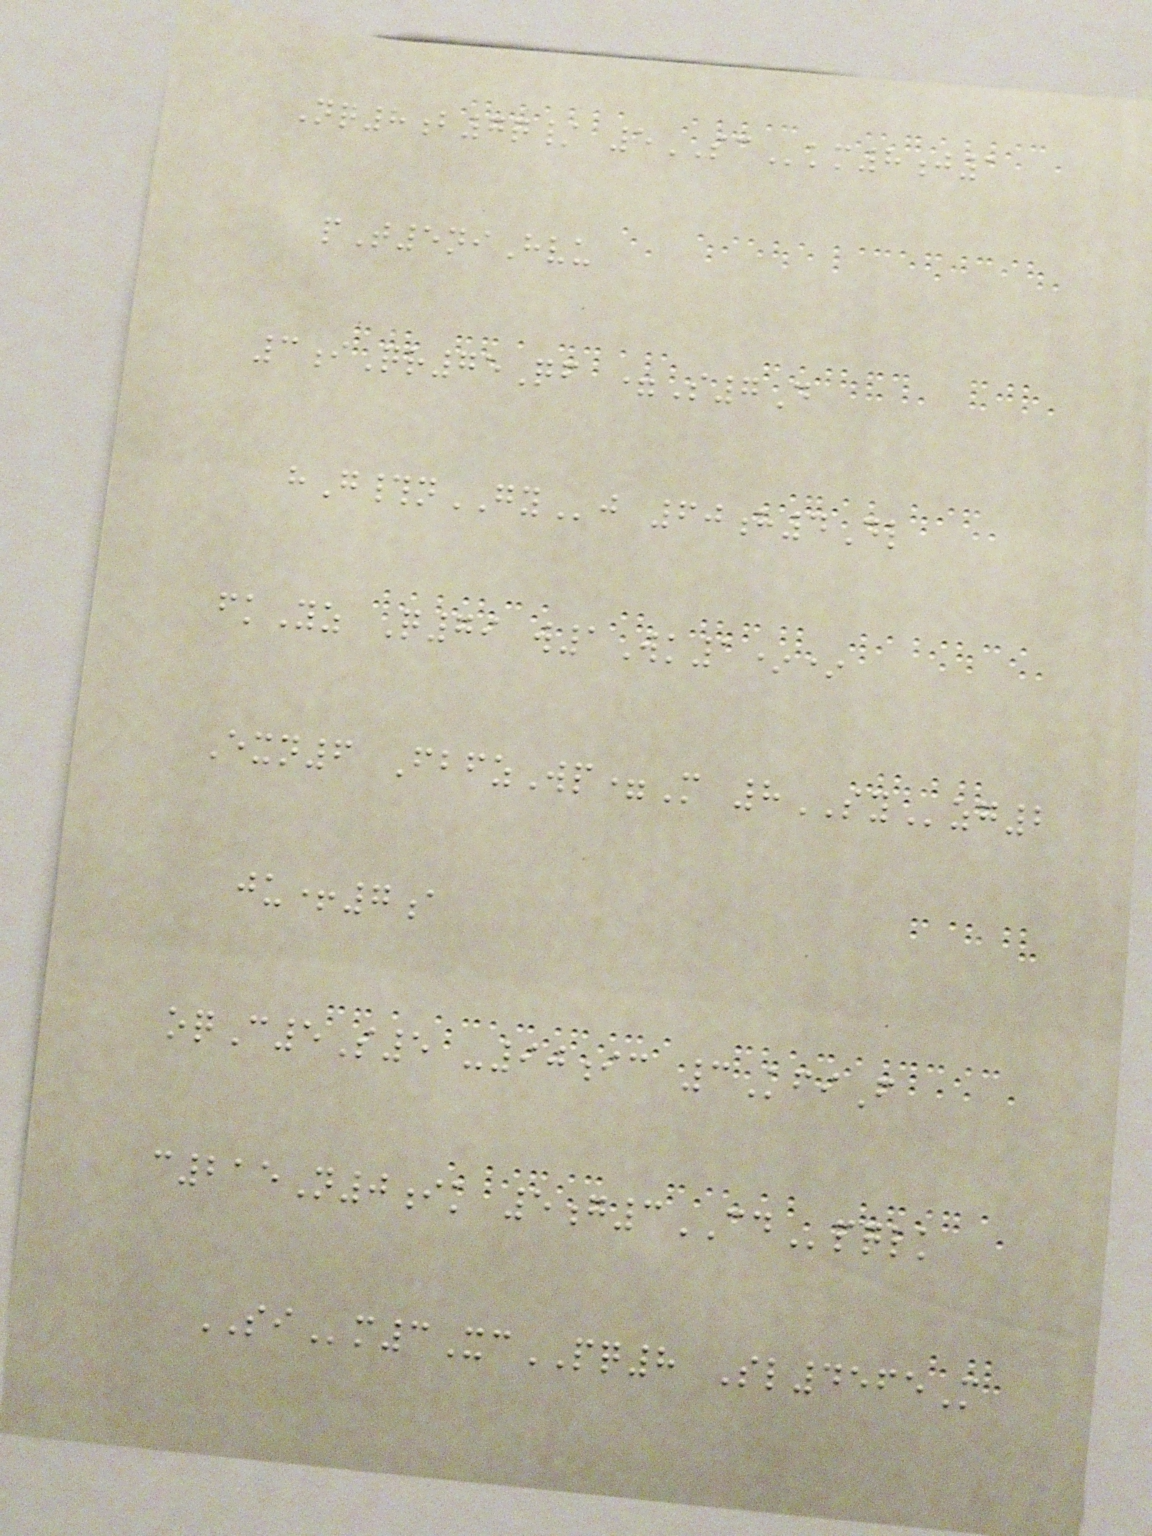Nq8b7q/ 5SCkm8j1
pT5niHvu
3iQr75Qf =S7D
hG#nGYj 60h4Dl
fkYz Q79 w1Wk1**
Exn6 FbfzWp=M 8SYzg2
ju+7a
oqC5S5 -90ic 3KfiF
c215N0ik 5g3CDpqlk
SIm3XcPQ8 Sl4565M
